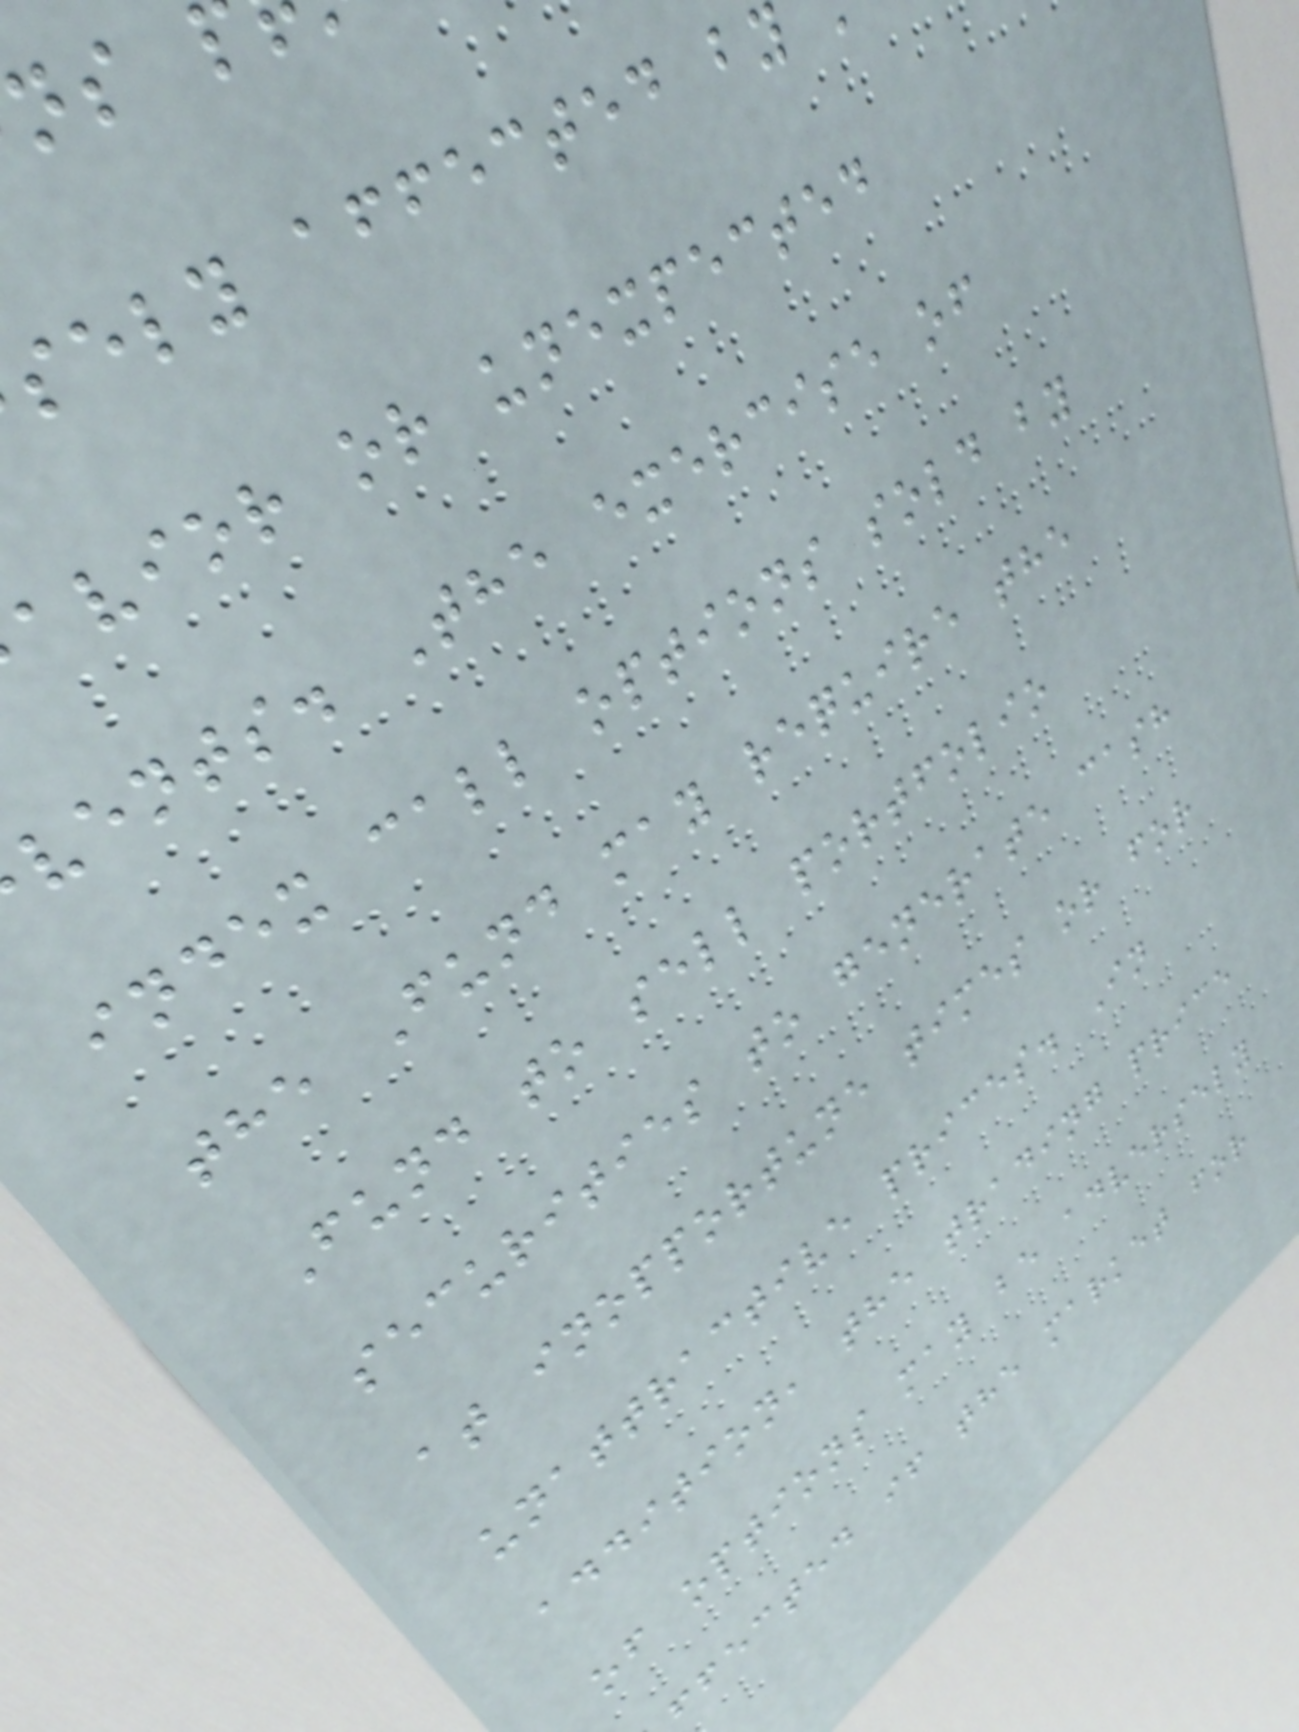sely affected by
avior or unexpected
vents. The exercise of
index call options sold by
the Fund may require the
Fund to sell portfolio
securities to generate cash
at inopportune times or for
unattractive prices. In
addition, the trading price
of options may be adversely
ffected if the market for
